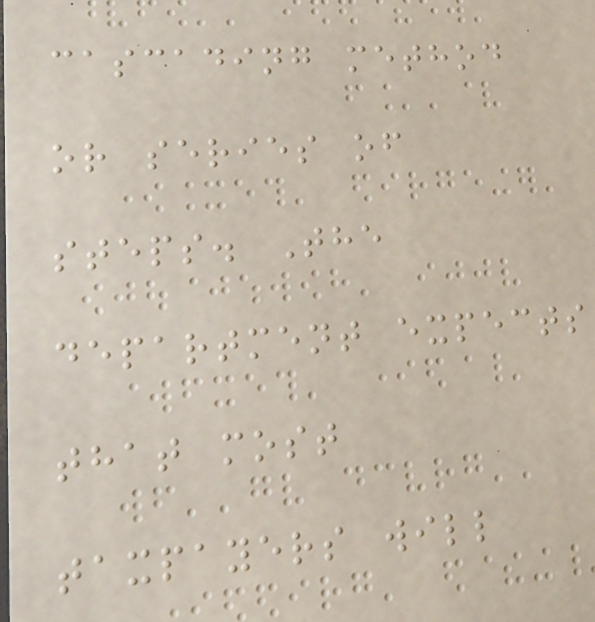cascading method
or series of
steps. The
department expects
that most
taxpayers will
